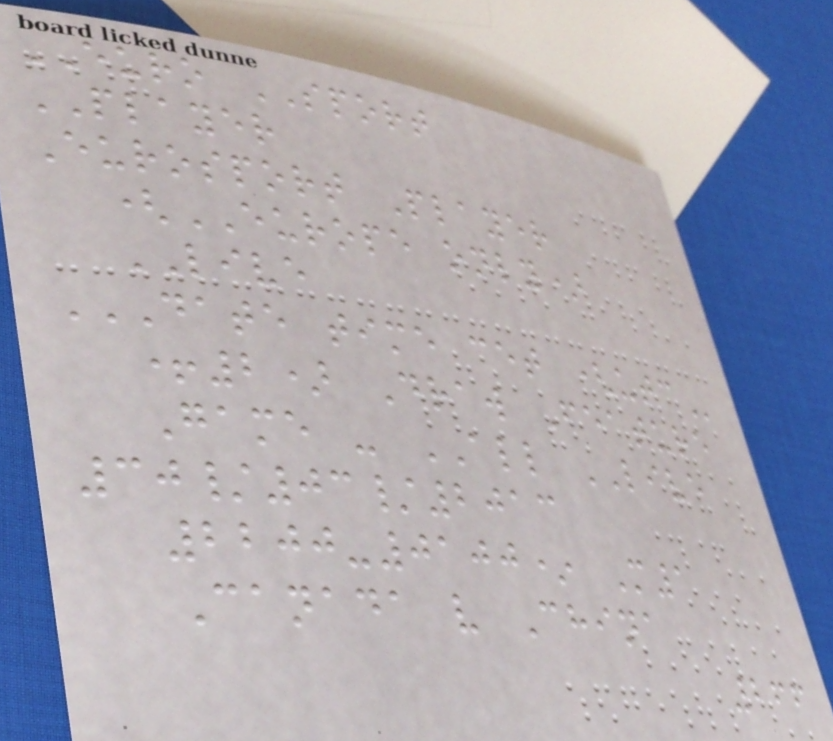EURO SPORT
PLAYER
Eurosport Player
(EUROPE only)
LIVE
DATE TIME CET (UTC
+2) Draw Feature
Game - ALL LIVE
30/03/2013
2200-0100* M1
Canada v China
266
